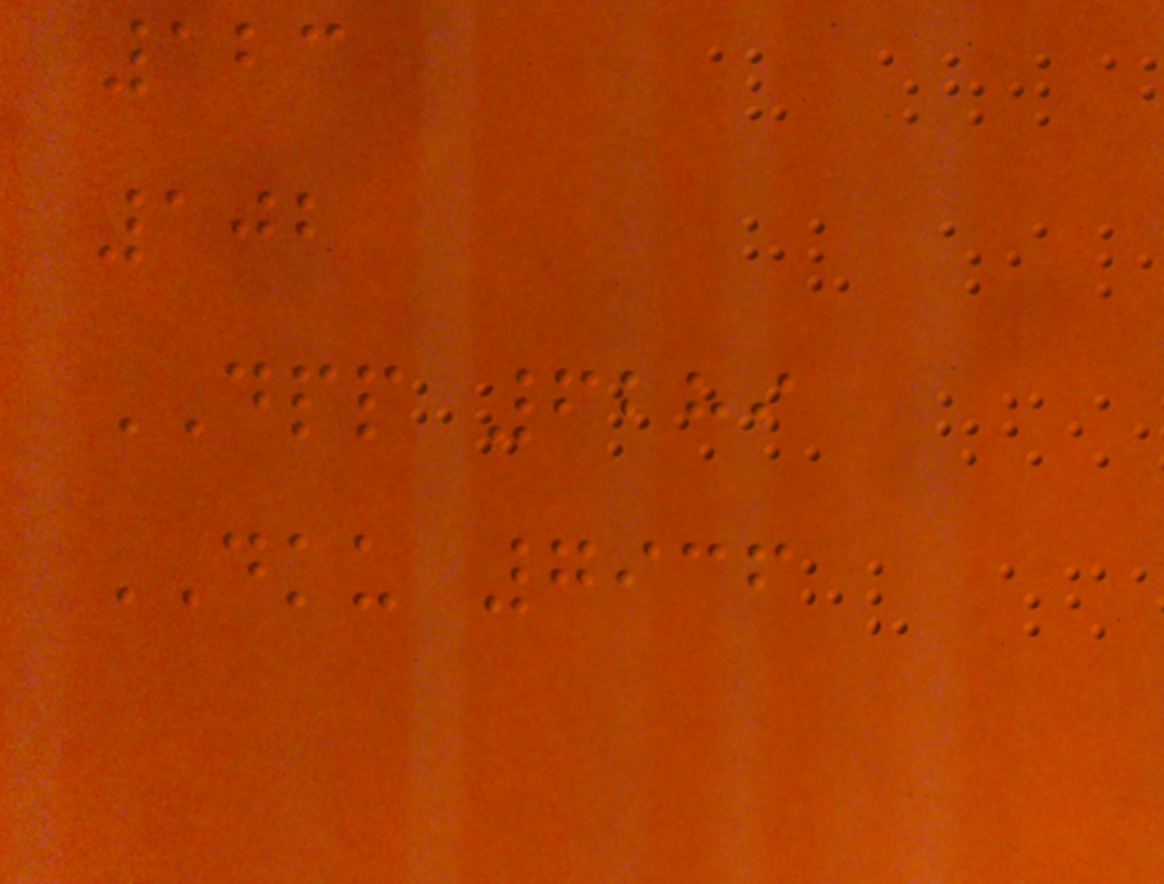123
102
DPP 6289
DKU 7936
